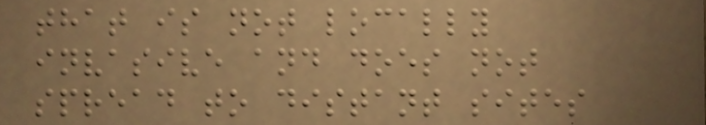that is not locally
invasive and does not
spread to distant sites
